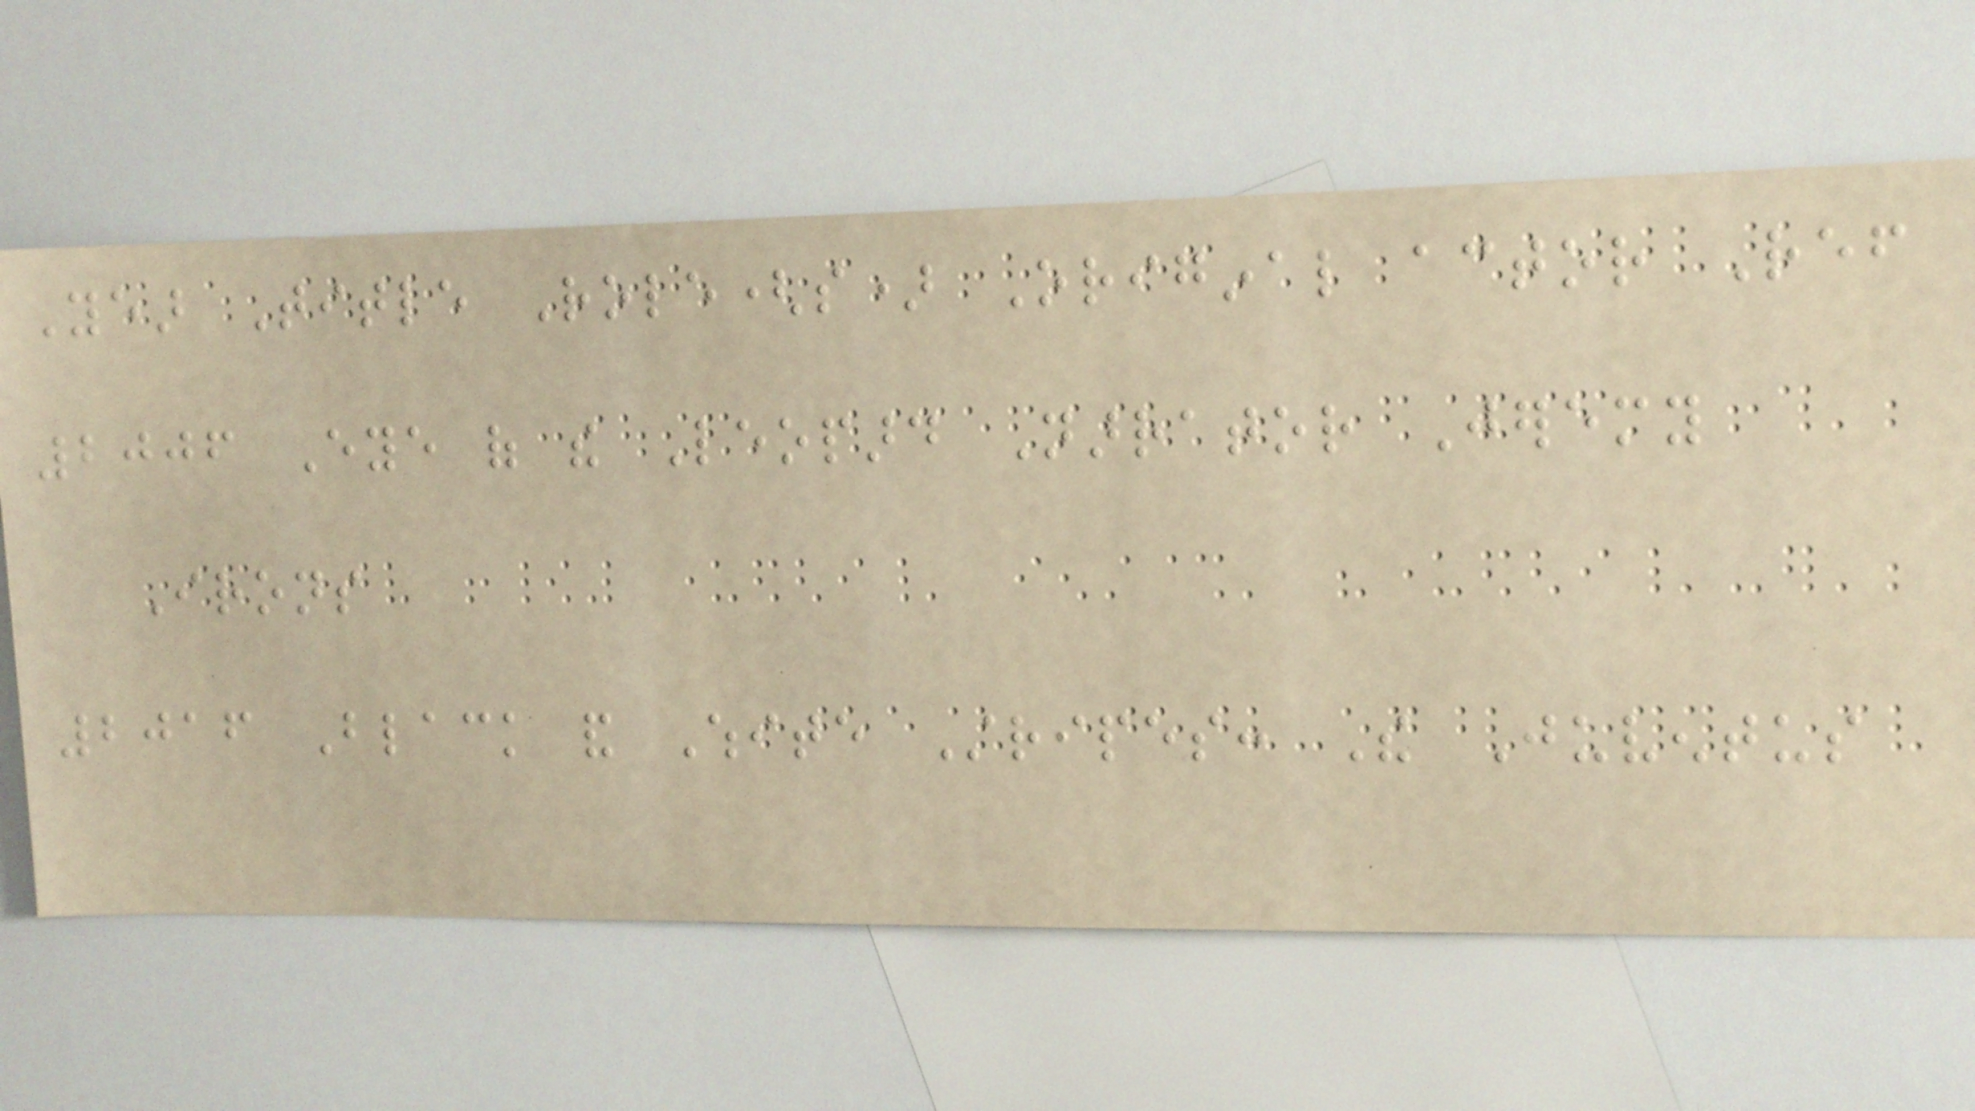Year Title Role(s) Original actor Ref
2006 Eye of the Leopard Narrator Jeremy
Irons
2016 Black and White Stripes: The Juventus
